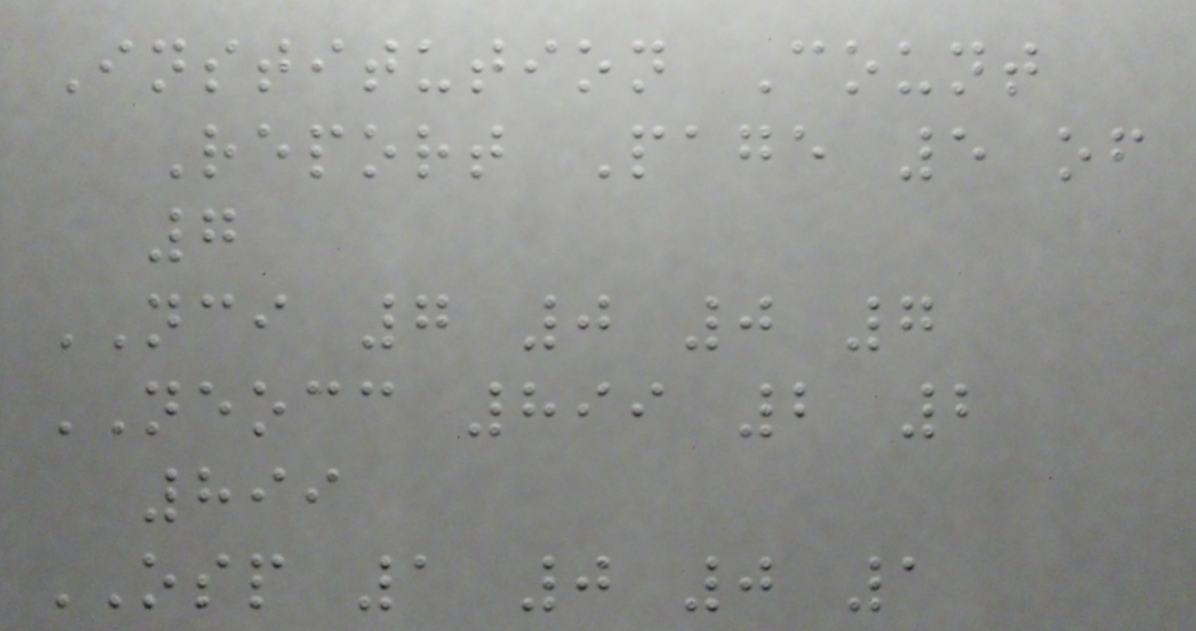Institution Count
Report Page 5 of
7
NCI 7 0 0 7
NEOCC 899 2 2
899
OSP 1 0 0 1
